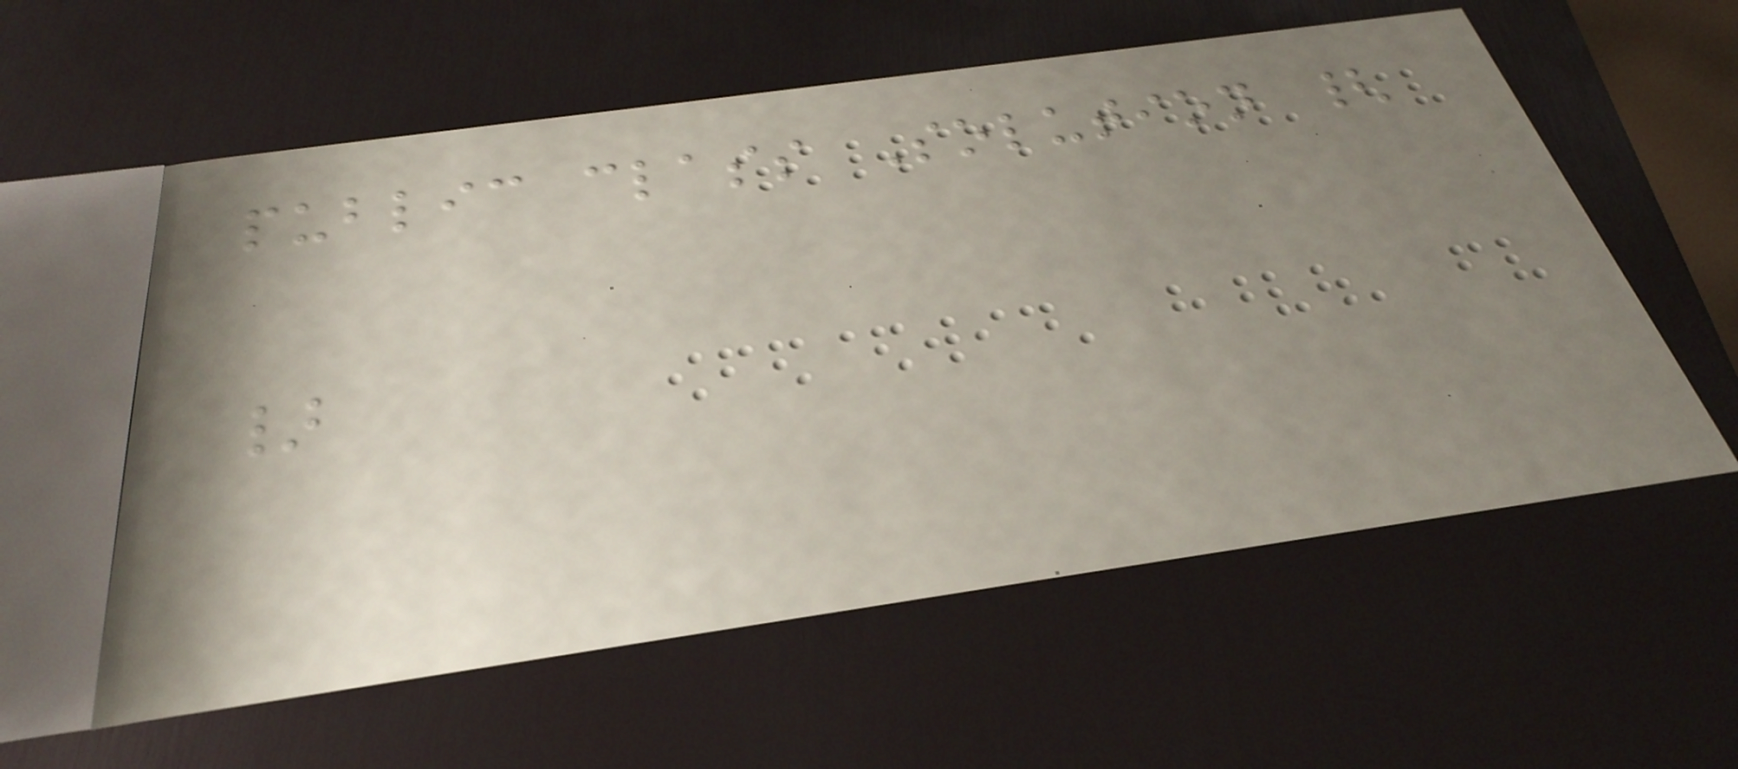public class Solution {
}
